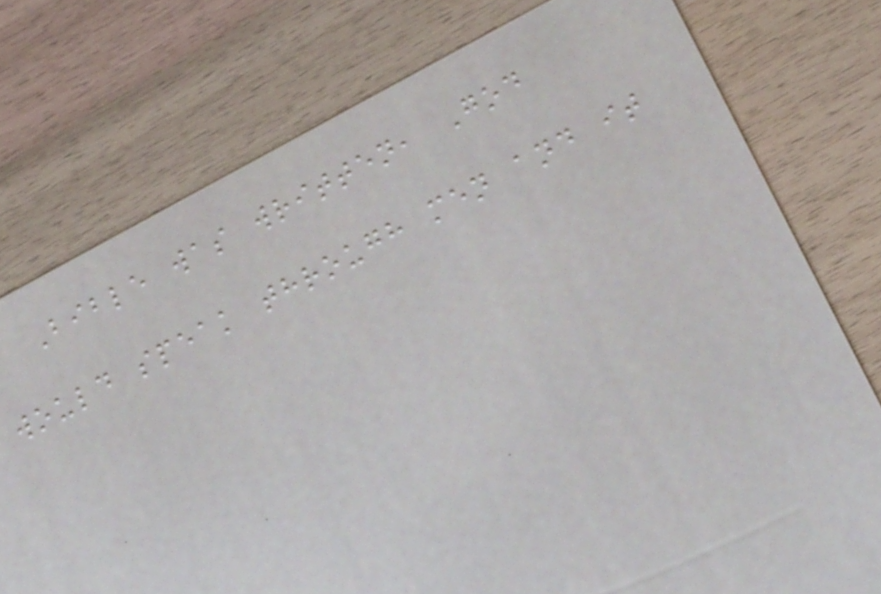Bible was written, God
would speak through men and it
